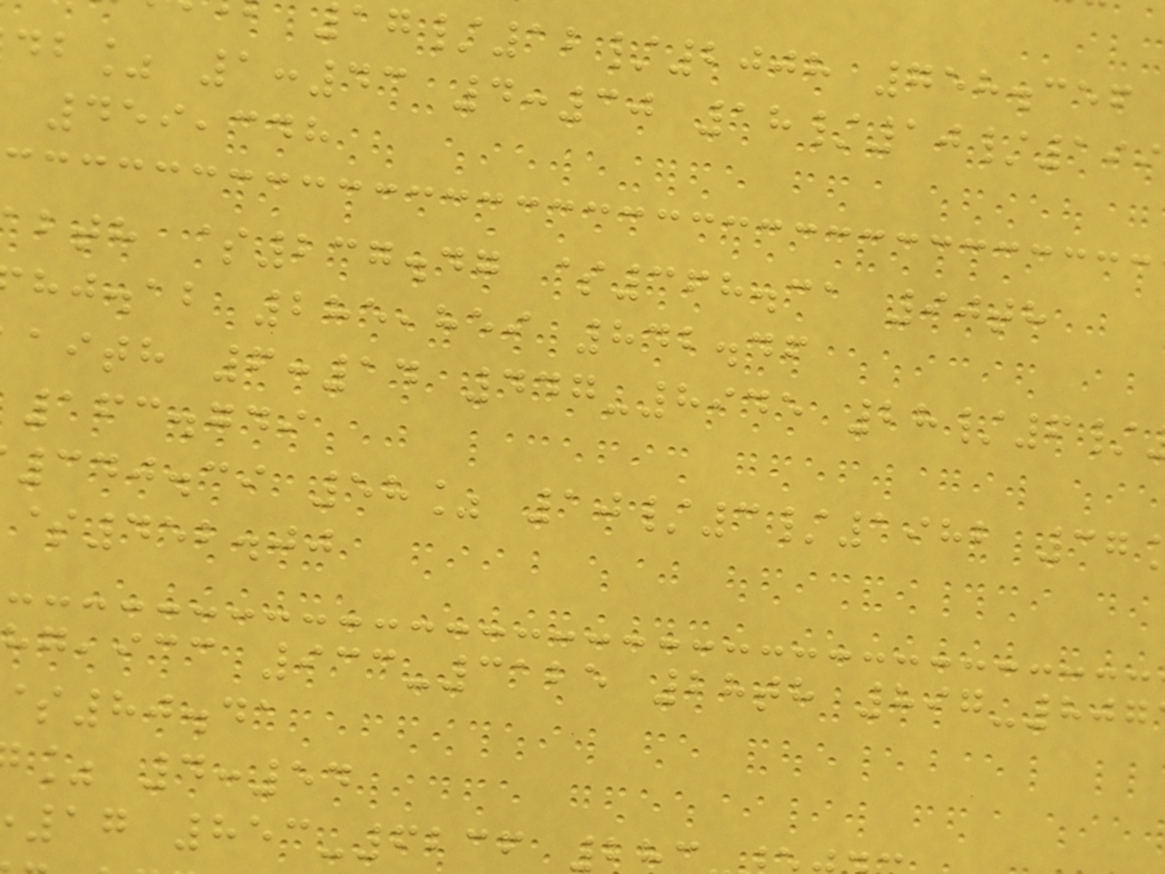/12/2008 758.356
db% 1:43 4:30 18/10/199
459,348
bth $237.47 $368.31 90th
hj.ab 285,859 842.46
aith 6:14 447-8945 28/6/
163.749
340.39 58% 10/3/1982 37
$452.00
,icc 933-3125 28th 897-807
80.41
% 4:54
17 853-6236
